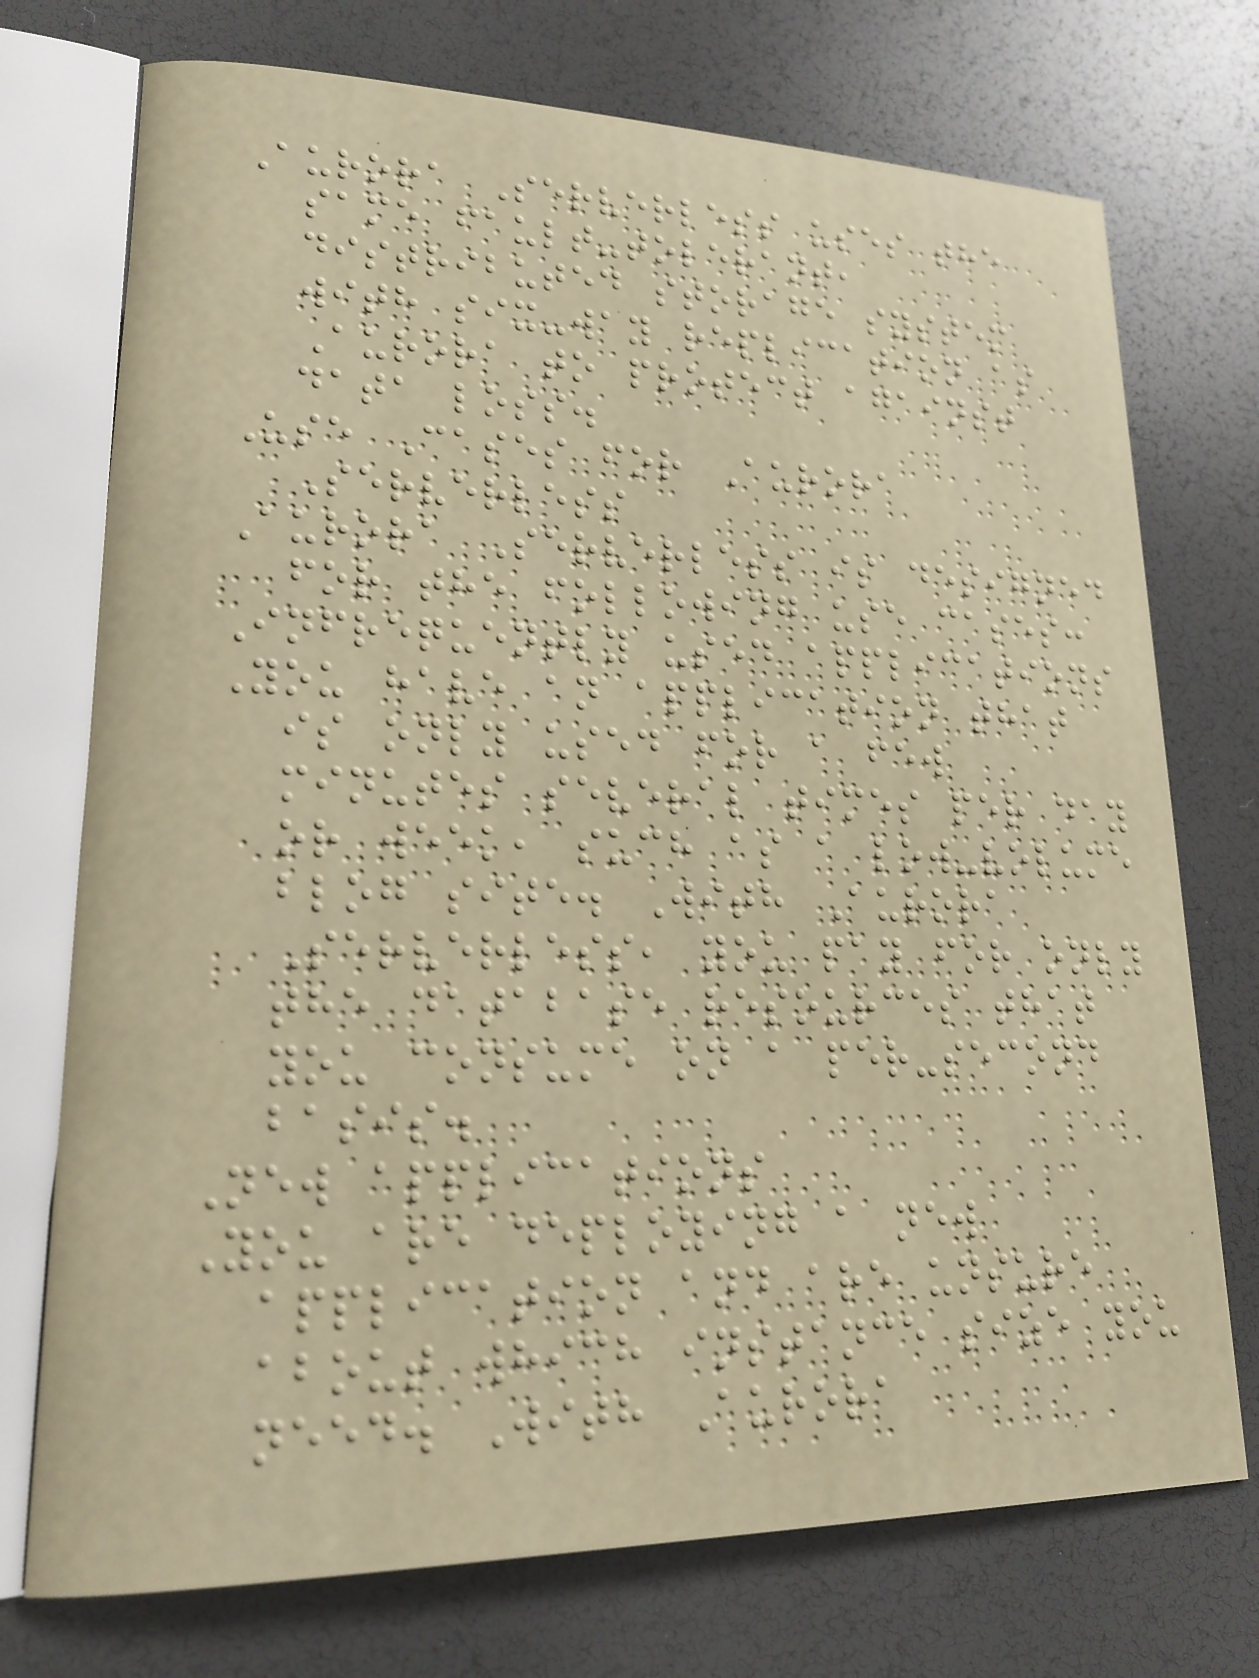Aurora Serverless uses the
same fault-tolerant,
distributed storage system
with six-way replication as
Aurora to protect against
data loss.
Use Cases for Aurora
Serverless
Aurora Serverless is designed
for the following use cases:
Infrequently used applications
You have an application that
is only used for a few
minutes several times per day
or week, such as a low-volume
blog site. With Aurora
Serverless, you pay for only
the database resources that
you consume on a per-second
basis.
New applications
You are deploying a new
application and are unsure
about which instance size you
need. With Aurora
